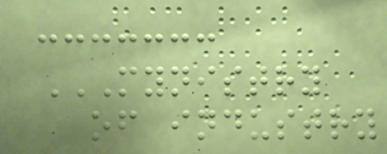MYNISTRY
OF INDUSTRY
